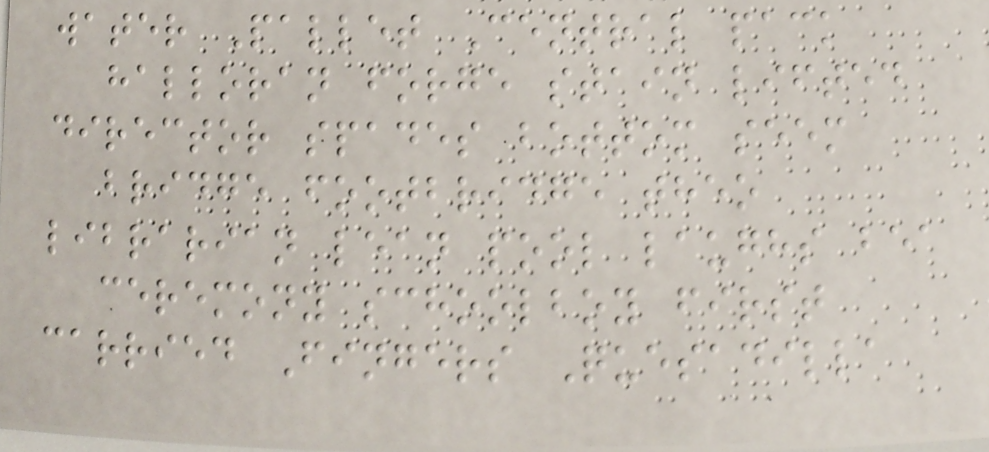water Pallet Central pack
halloran forge stain lifted
director spades bottom seem
bridge footbridge theo
librarian lean pool laughs bea
ceremony schoolboy first
carried Fingers Quesadilla
